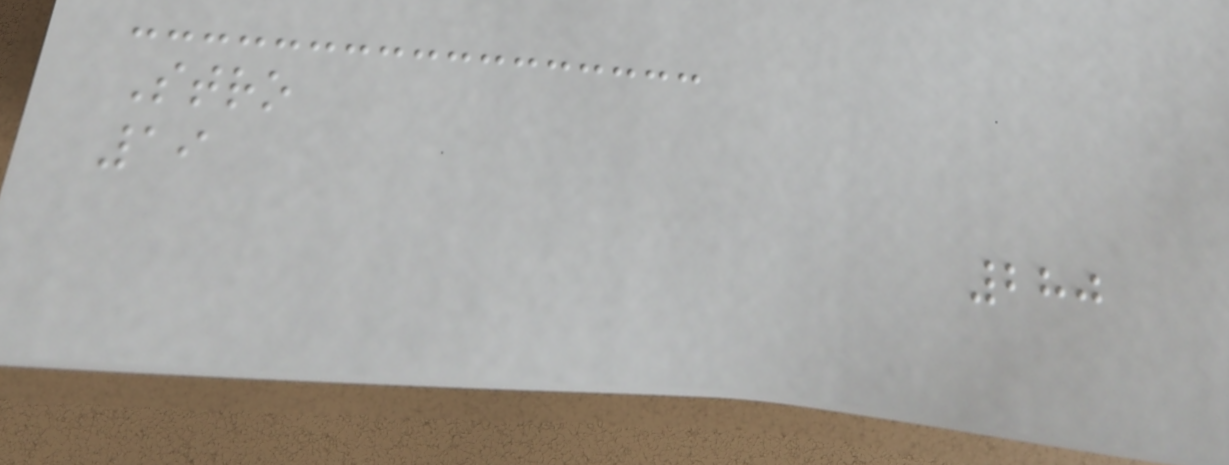Stro
19
280
